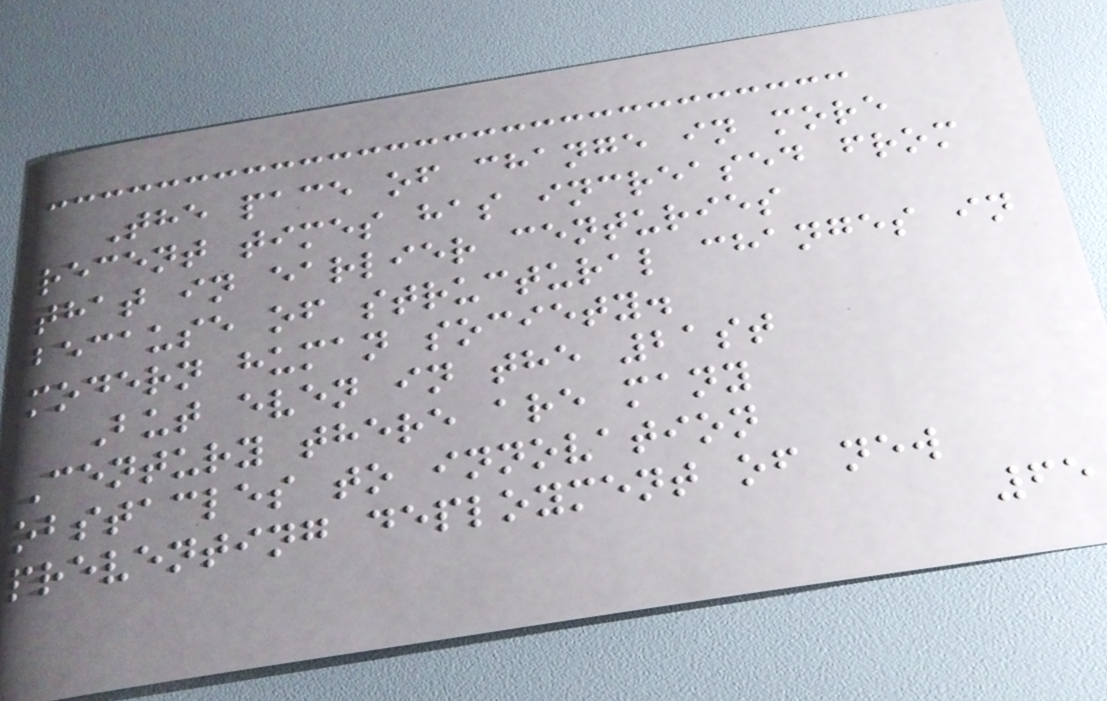The pace of change in more
recent times has increased from
that in earlier centuries
because of structural changes in
modern human society.
But even in the 21st
Century there are many
obstacles to innovation
preventing deployment of new
65
